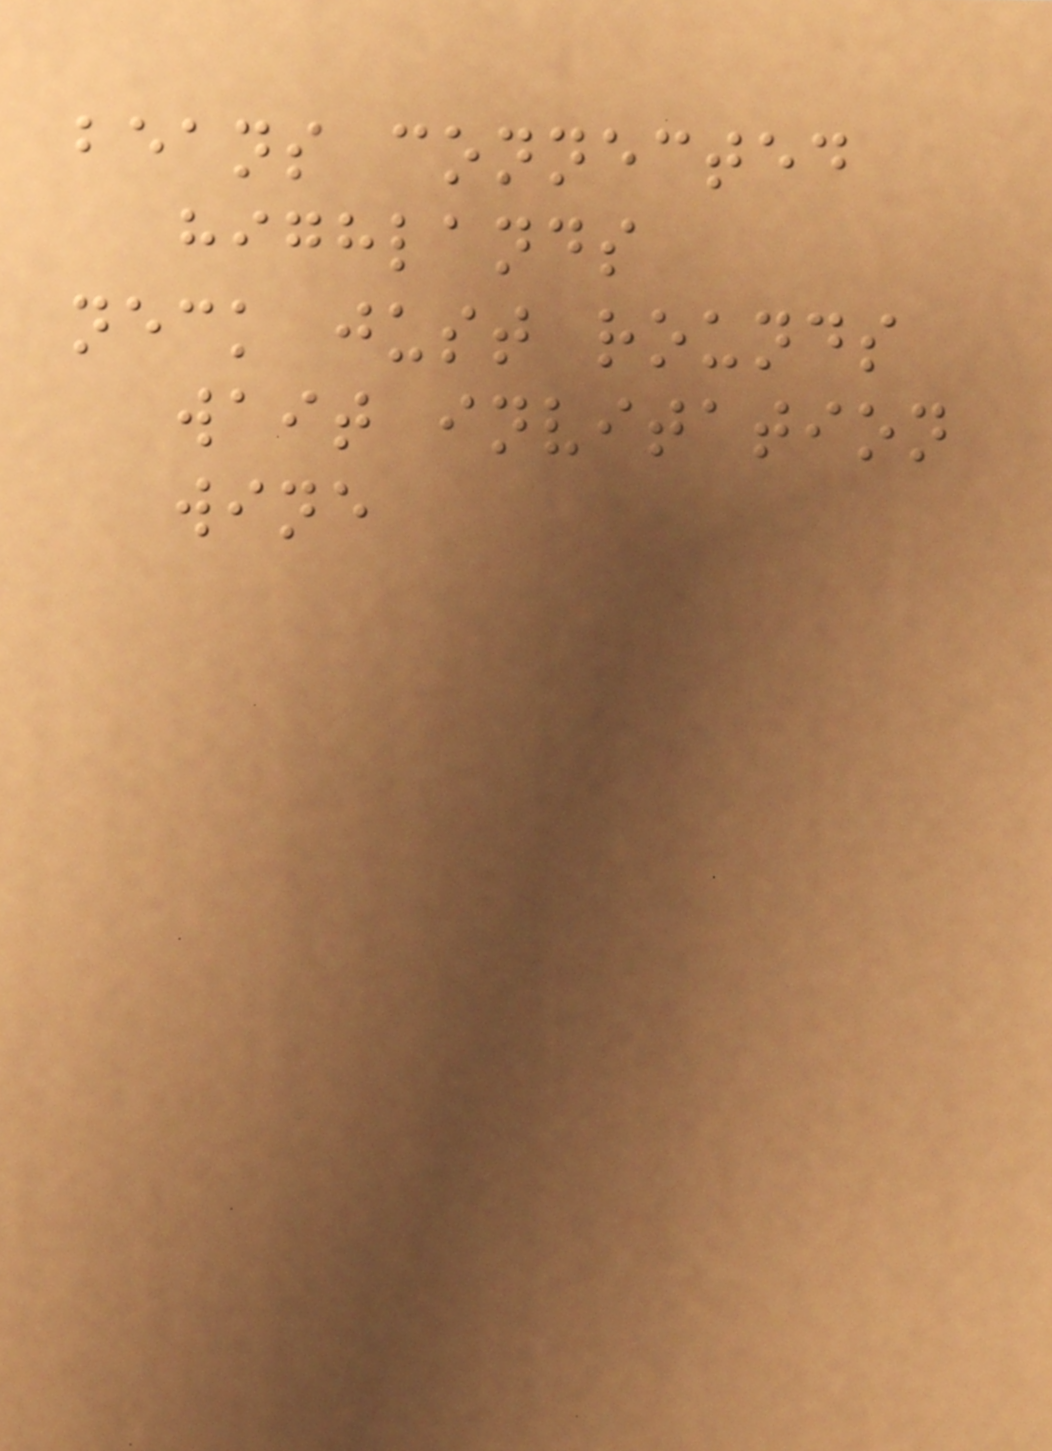beans connected
highlands
neck just rounds
wait invitation
wine
